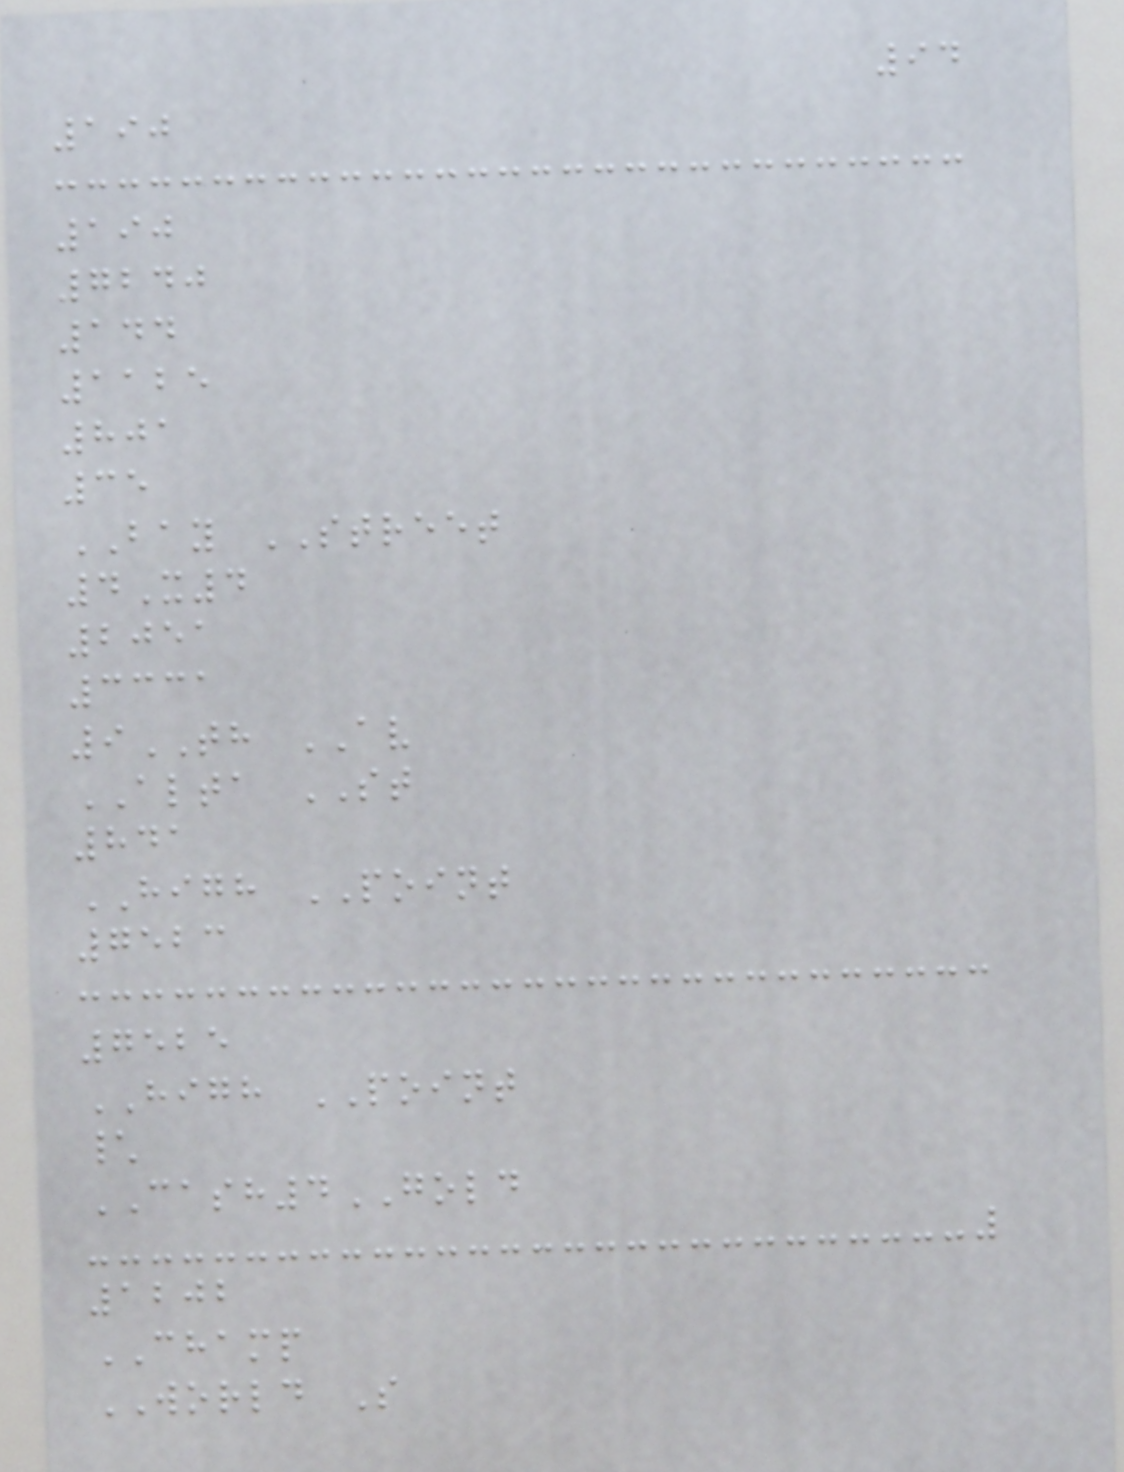94
190
190
7240
144
1125
801
35
BAY STREET
4X4
2051
3331
9TH AV
ALTA ST
841
HIGH POINT
7523
7525
HIGH POINT
\
CASH4GOLD
1202
CHAMP
WORLD S
